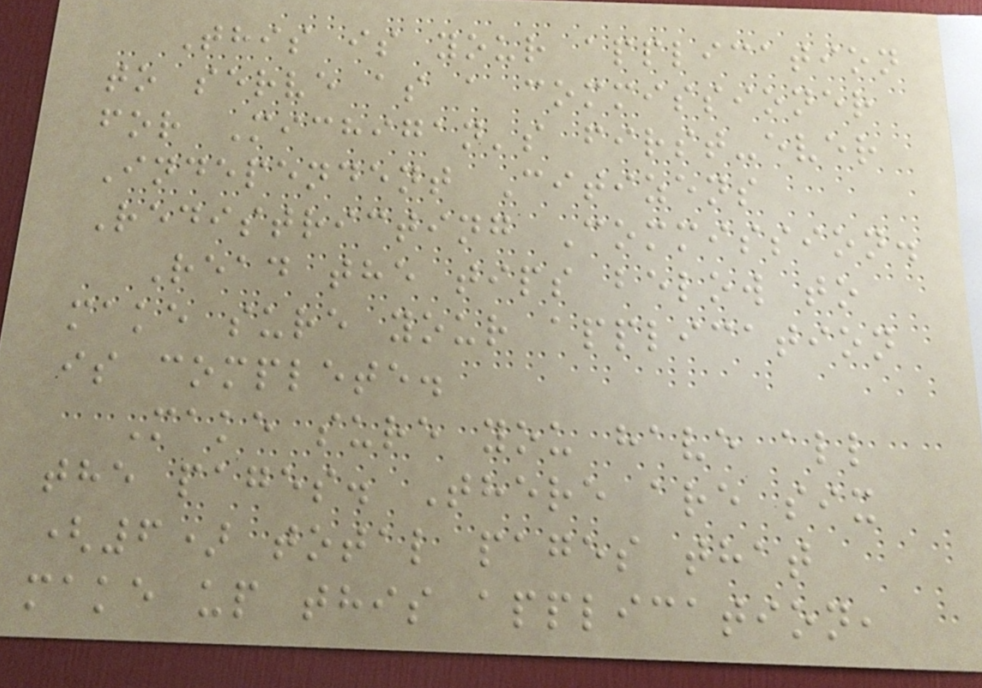This is your application
to serve as a commissioner
for Michigan's first-ever
Independent Citizens
Redistricting Commission.
Read the tips below to
make sure your application
is complete.
Make sure you have all
the pages. There are six
(6) total pages that
make up this application,
